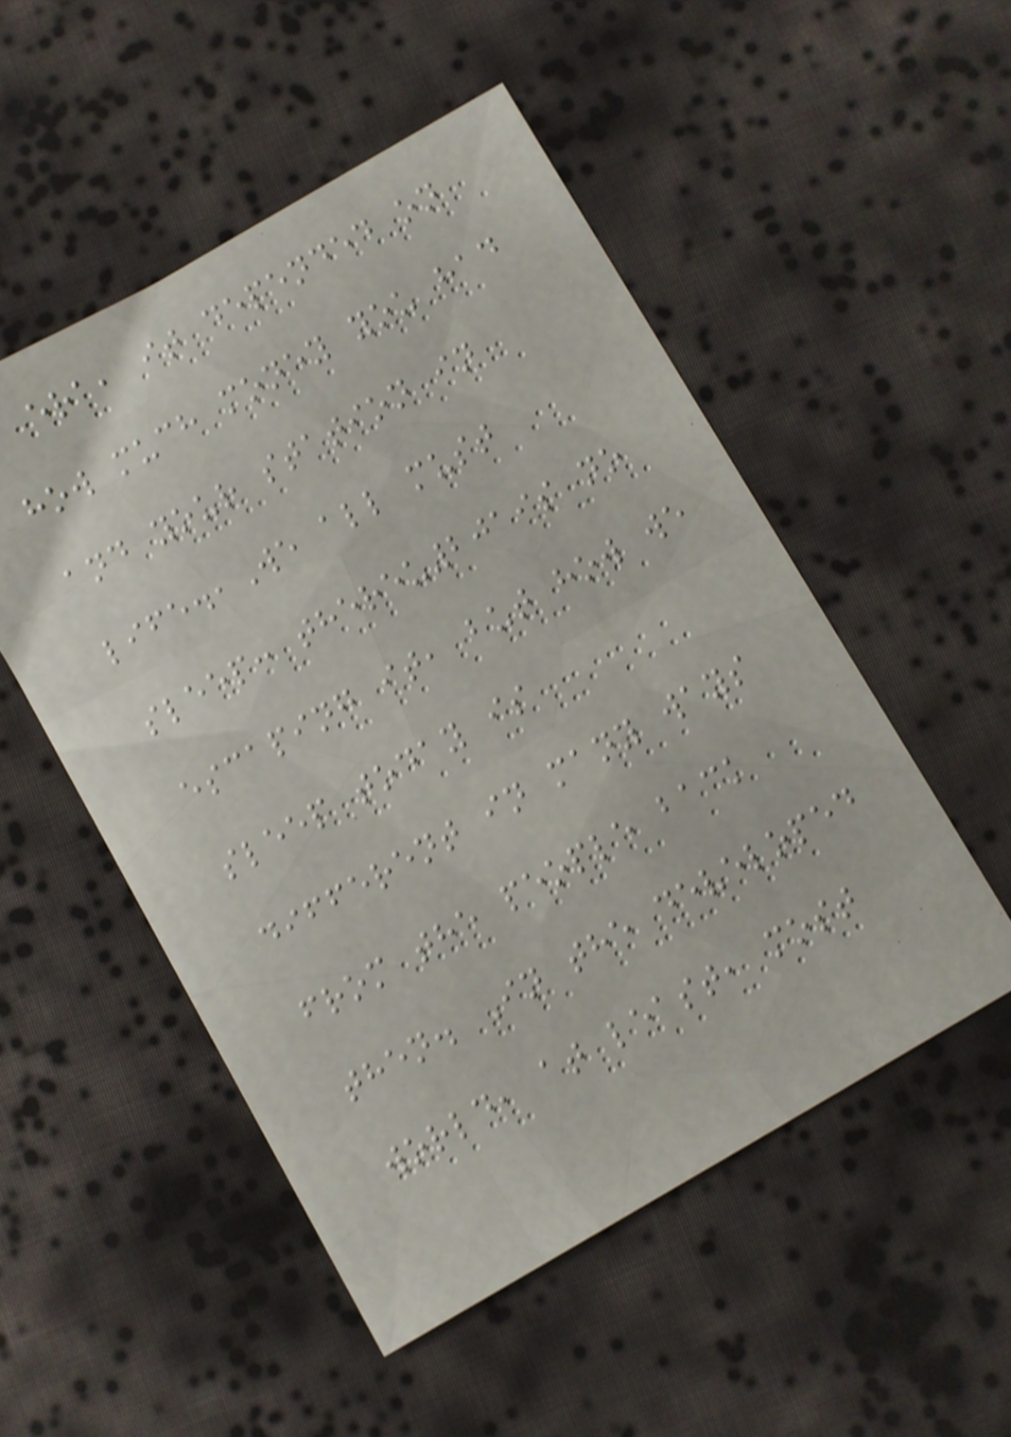era, it depended on
how much money you had
and your station in
life.,We all must
sleep: thereu2019s no
escaping it, but how we
sleep today is
different in many ways
from the people back
then. In the developed
world, at least, most
